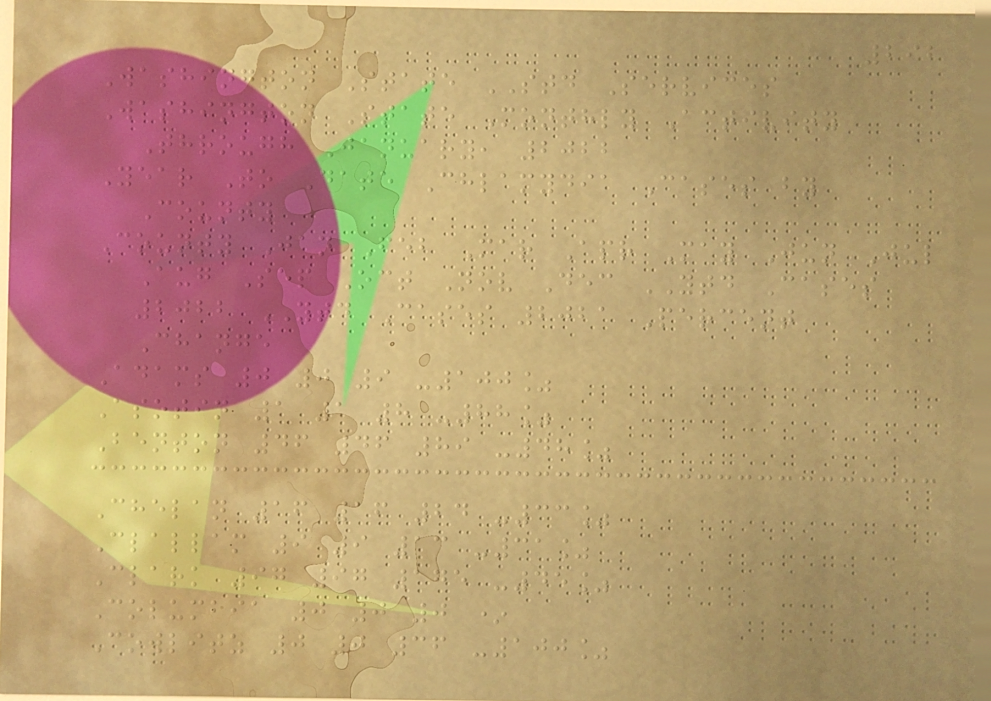292
Washington State STD Services
Washington State Monthly Activity
Through January, 2022
Year To Date Chlamydia Cases by
County
County Jan Feb Mar Apr May Jun Jul
Aug Sep Oct Nov Dec YTD Cases
2022 YTD Cases 2021 Percent
Change
Adams 0 0 9 -100%
Asotin 1 1 8 -88%
Benton 46 46 89 -48%
Chelan 16 16 24 -33%
Clallam 9 9 13 -31%
Clark 97 97 175 -45%
Columbia 0 0 0 *
Cowlitz 0 0 36 -100%
